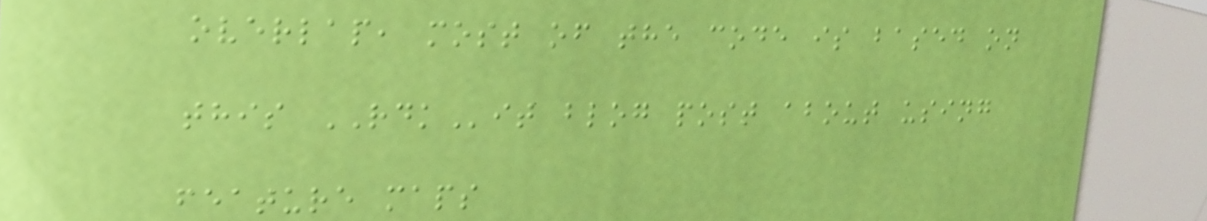overlap, most of the code is based on
this RDKit blog post about using
feature maps
